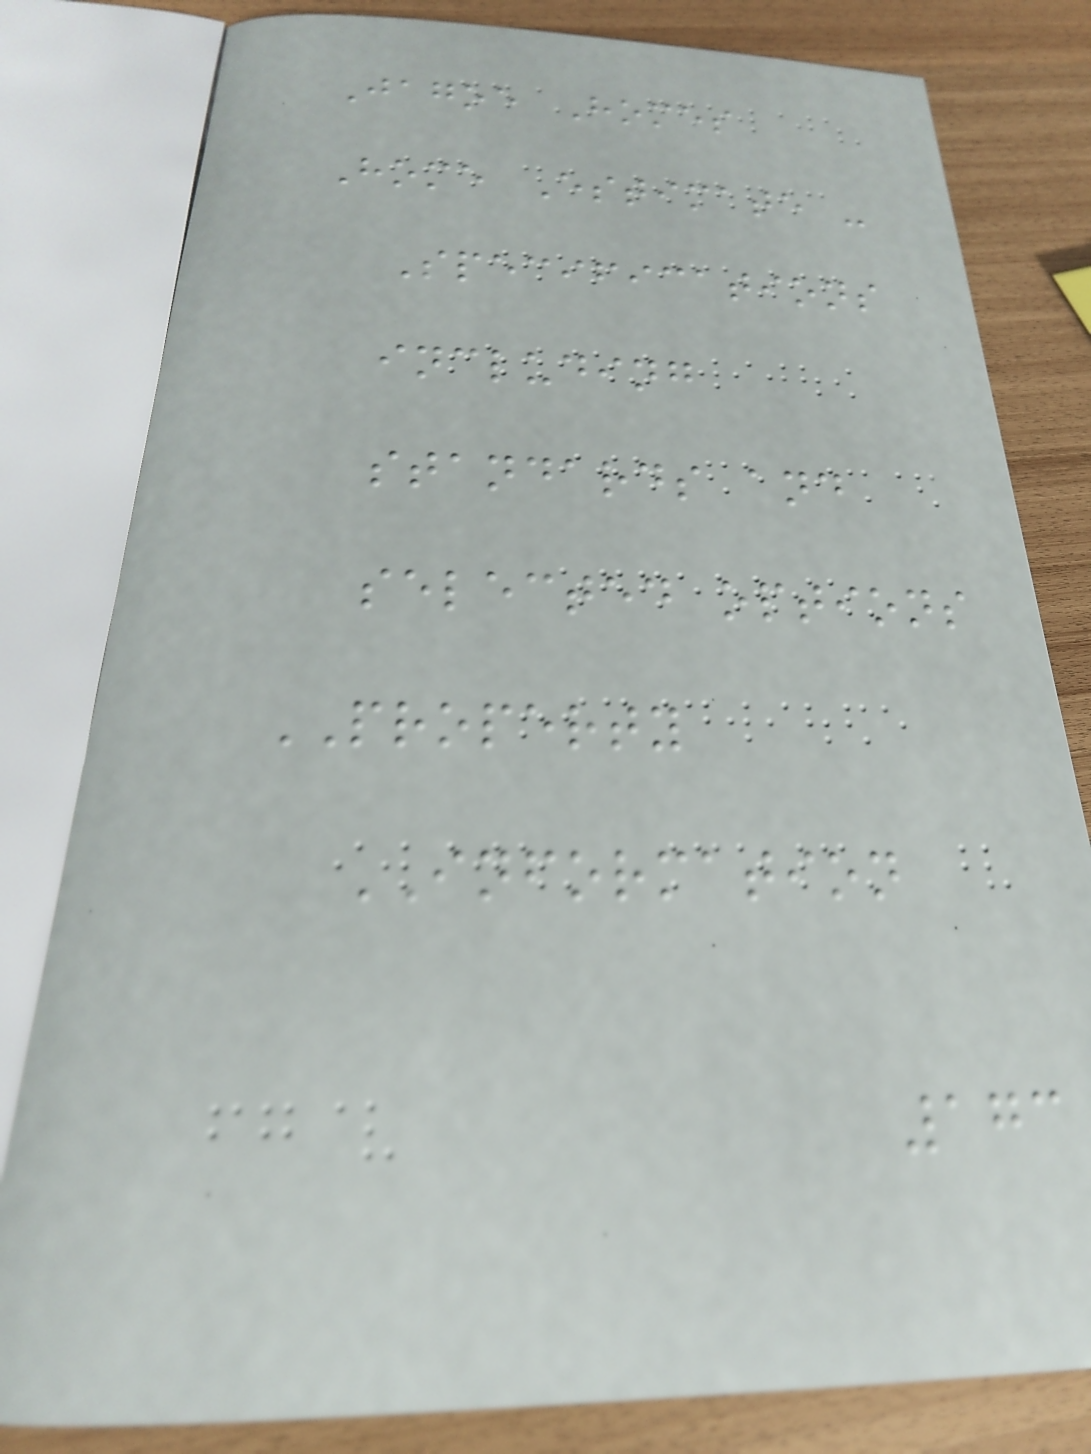Jagoe Homes
Home Estimate -
Specifications
including
standards and
selected options
PROPERTY
INFORMATION
173
